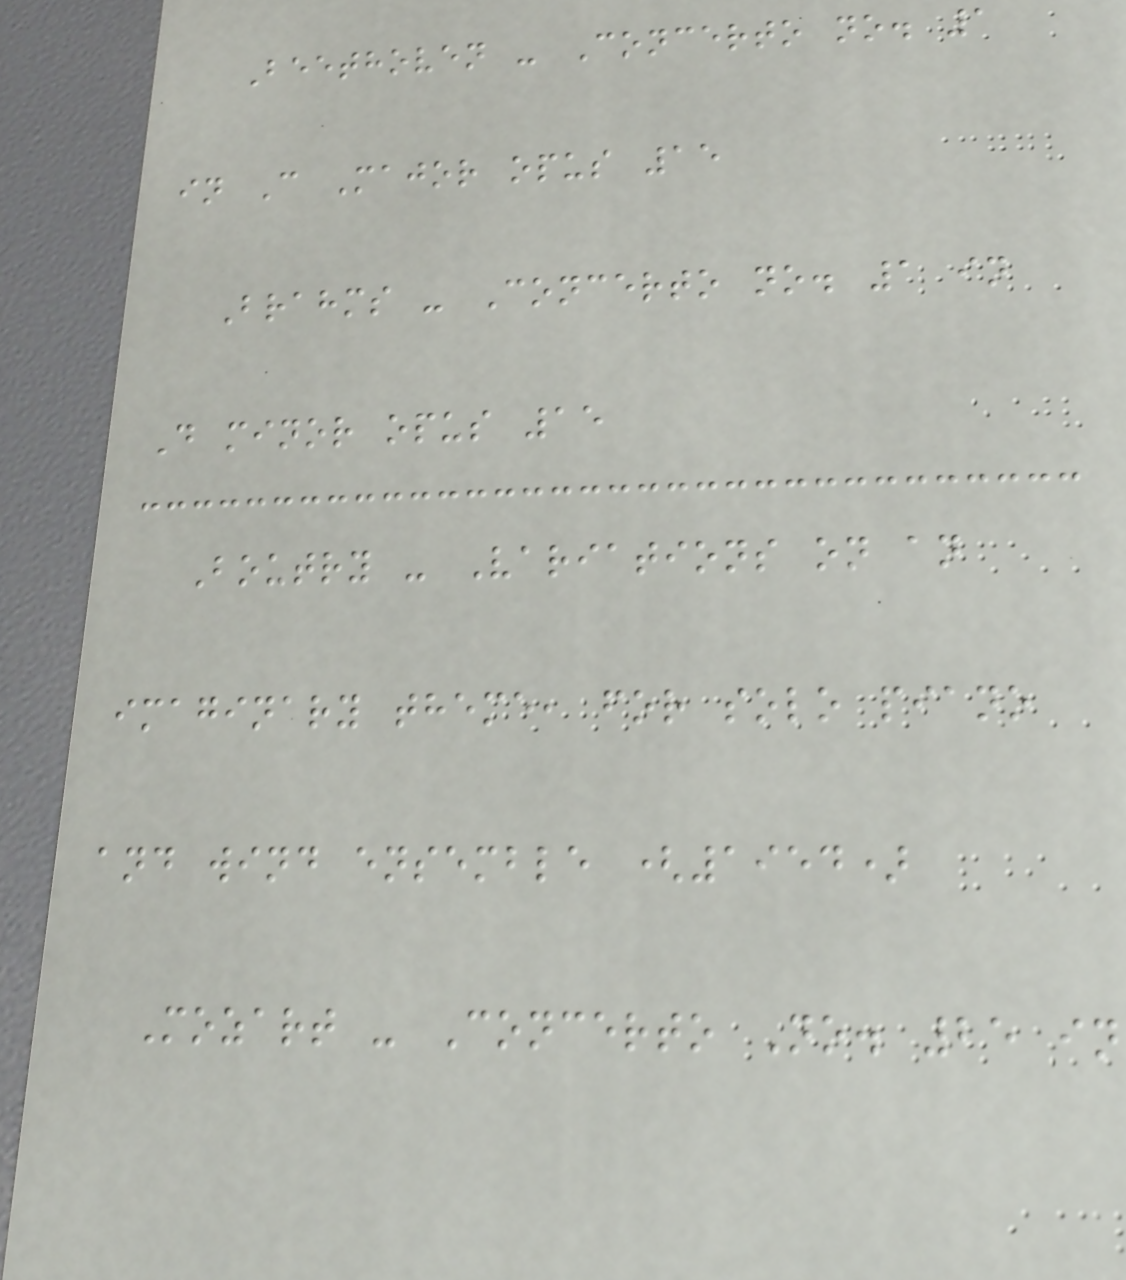Beethoven - Concerto no. 1
in C Major opus 15
Brahms - Concerto no. 1 in
D minor opus 15
Boutry - Variations on an
imaginary theme, for solo piano
and wind ensemble (1954)
Mozart - Concerto No. 25 in
